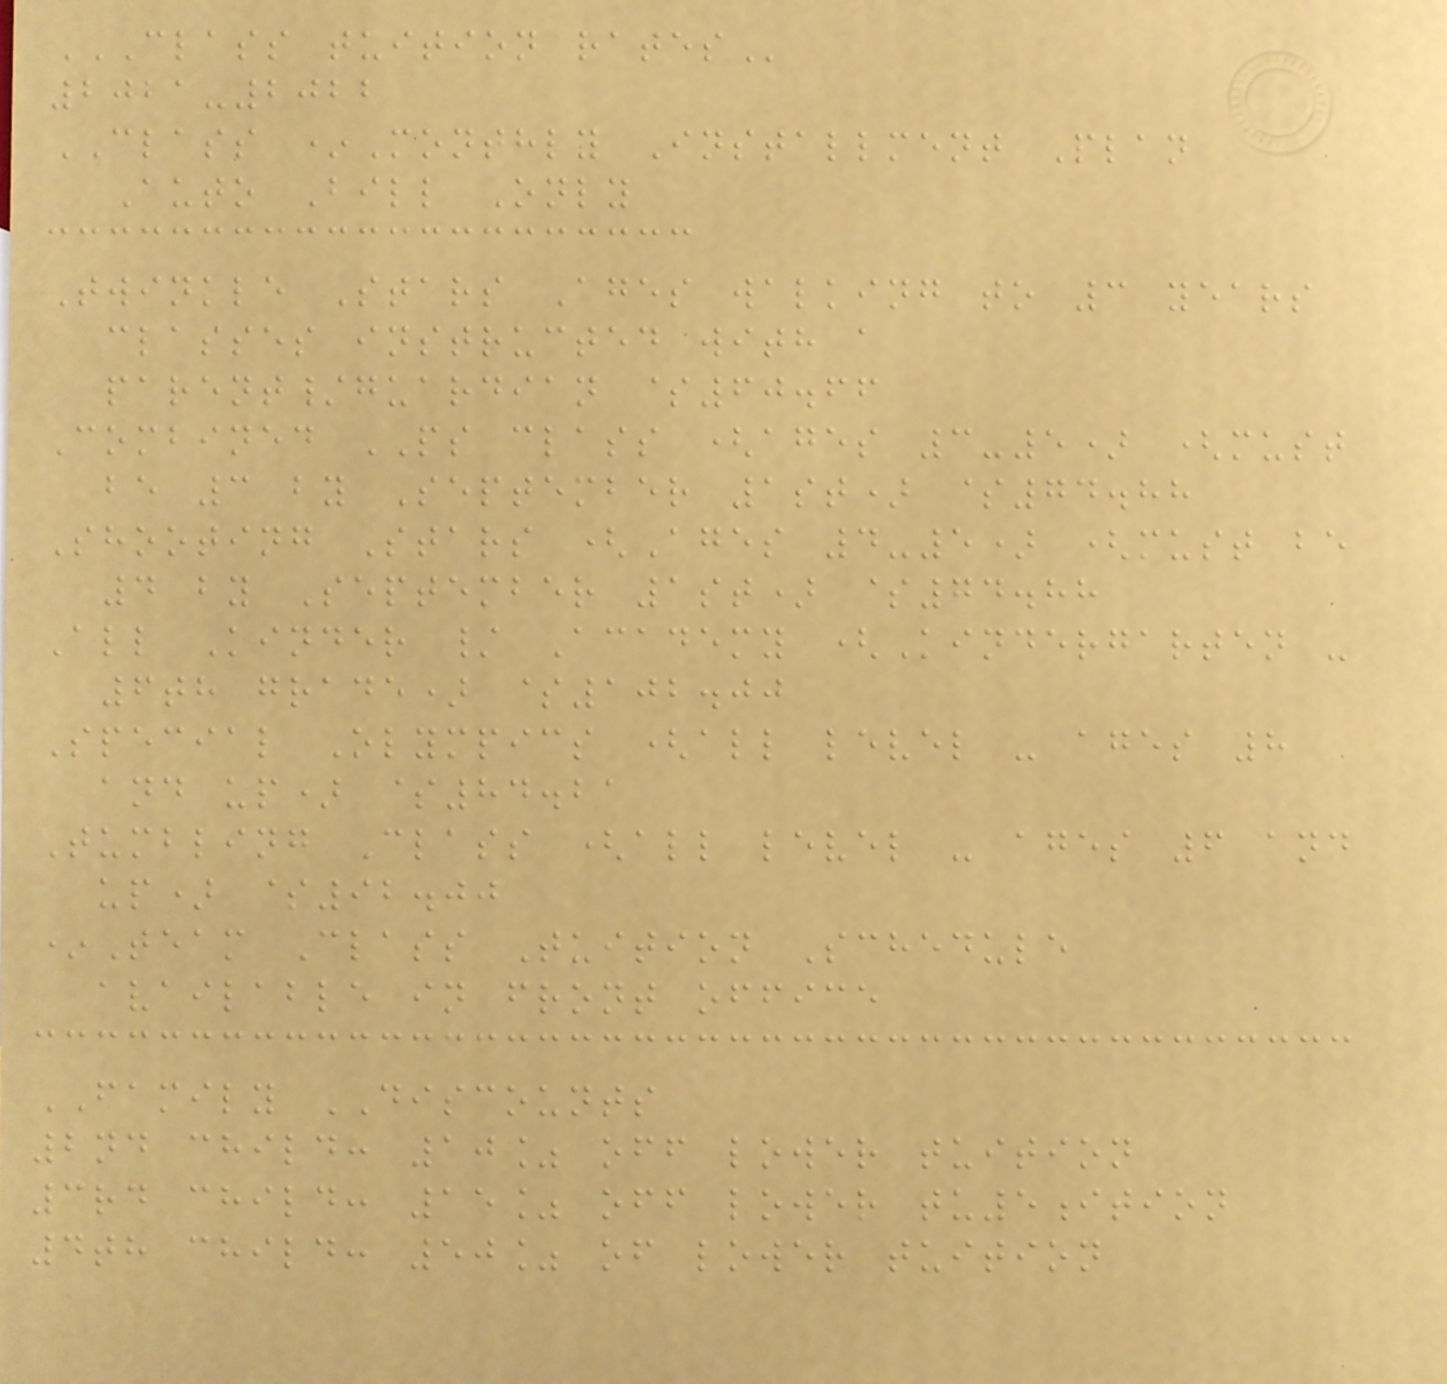CLASS TUITION RATES
2021-2022
CLASS *Monthly Installment Plan
Auto Bill Only
Twinkle Stars Ages walking to 3 years
classes instructed with a
parent/guardian $60.66
Combined PS class (ages 3-5) (must
be 3 by September 1st) $74.88
Shooting Stars (Ages 4-5) (must be
4 by September 1st) $74.88
All Kinder / Academy (Kindergarten -
6th grade) $102.00
Special Olympics (all level - ages 8
and up) $84.21
Tumbling Class (all level - ages 6 and
up) $92.00
*Team Class Tuition Schedule
available in front office
FAMILY DISCOUNTS
2nd child: 10% off lower tuition
3rd child: 15% off lower tu5ition
4th child: 50% of lower tuition
